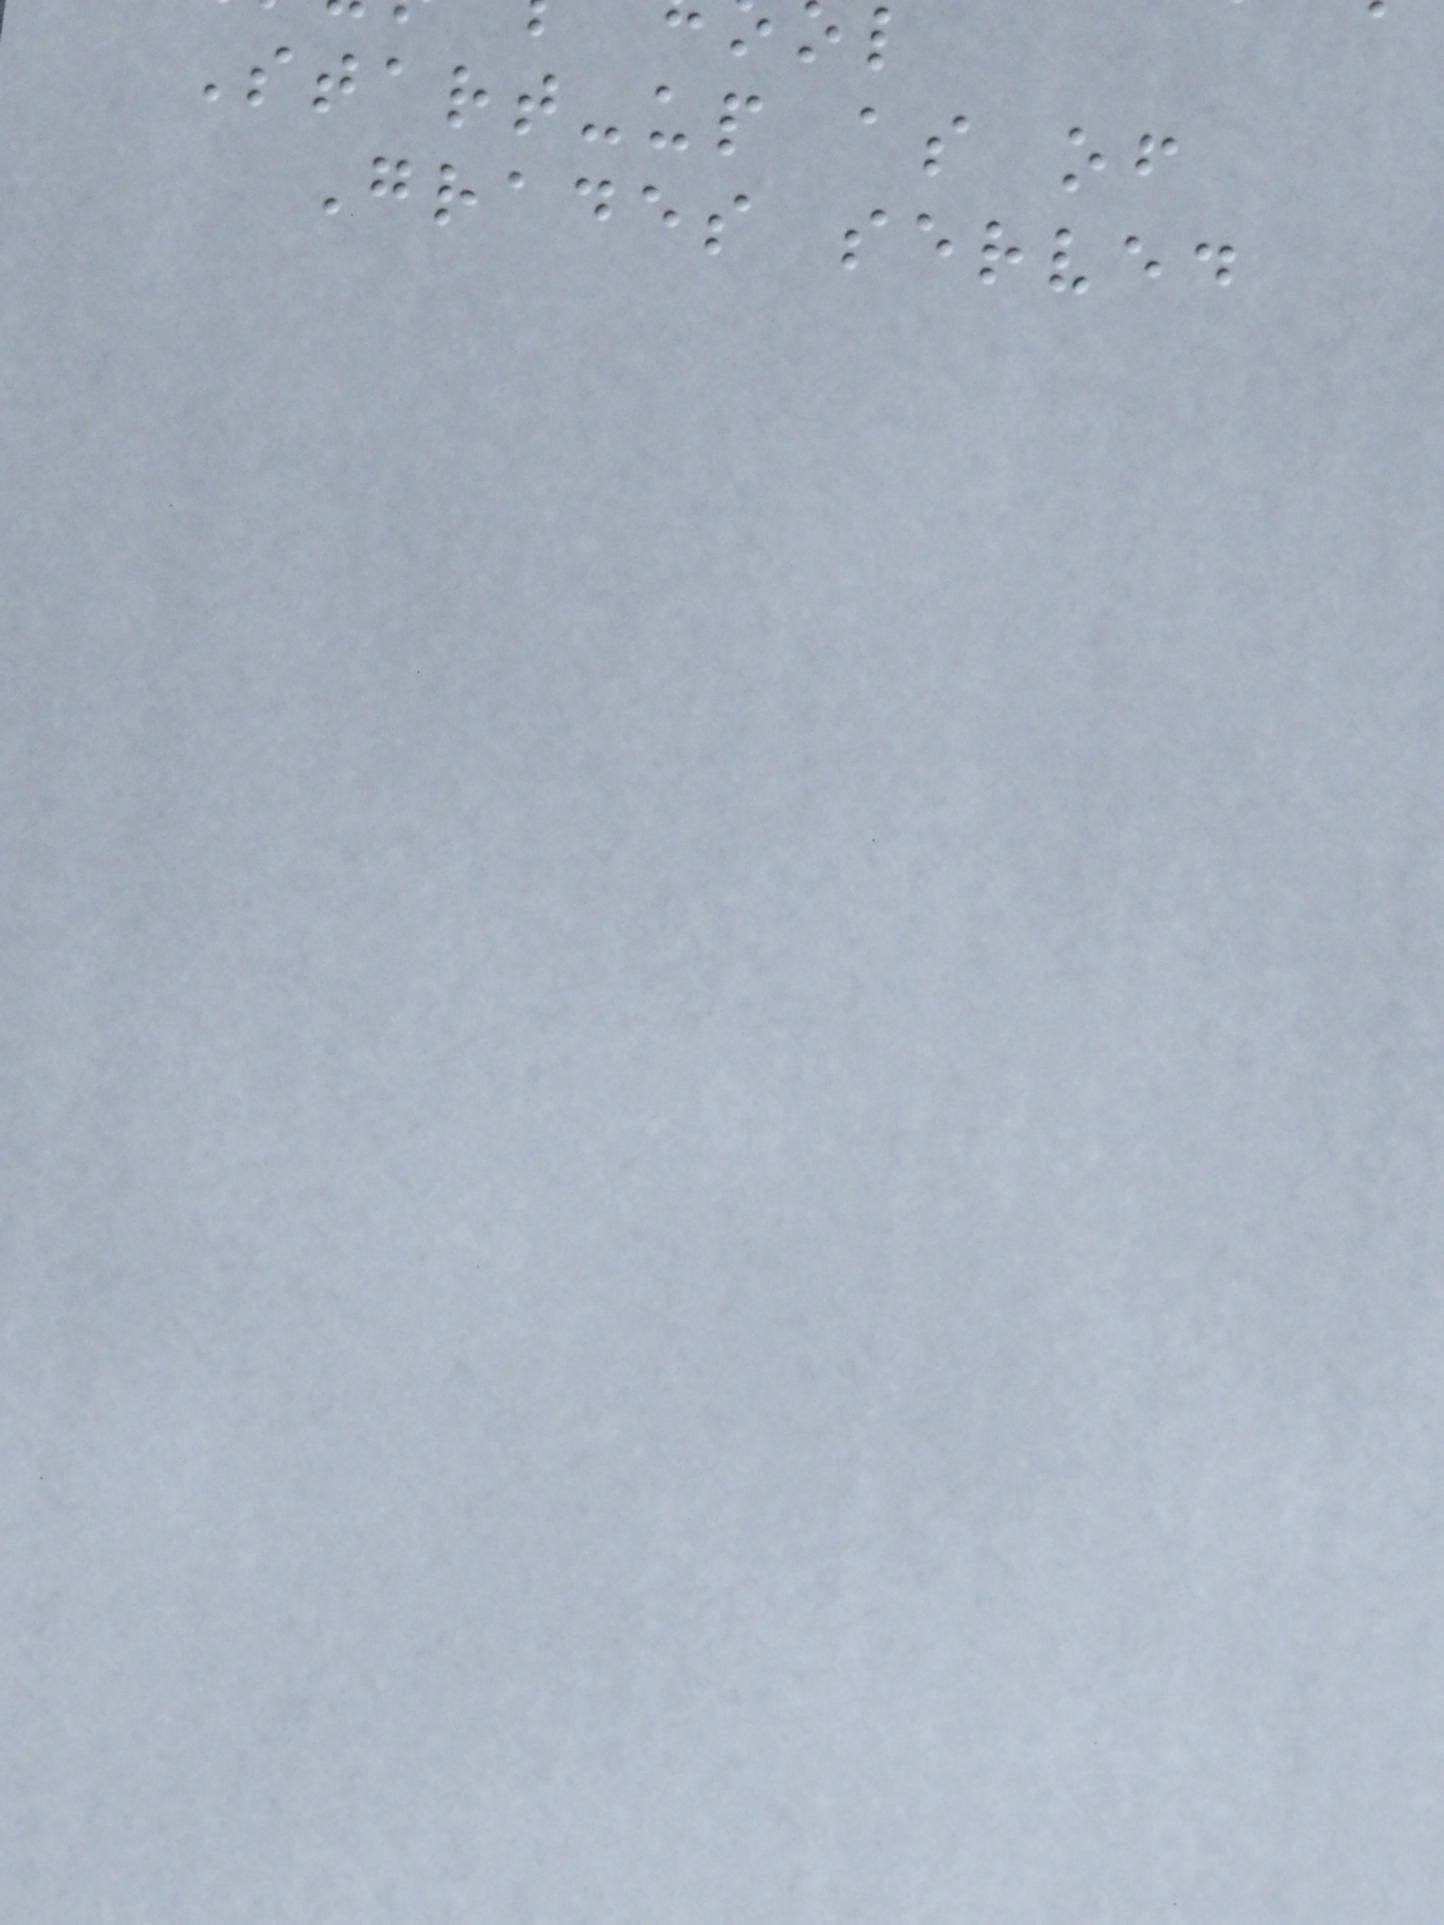Start-up as of
Grades served
